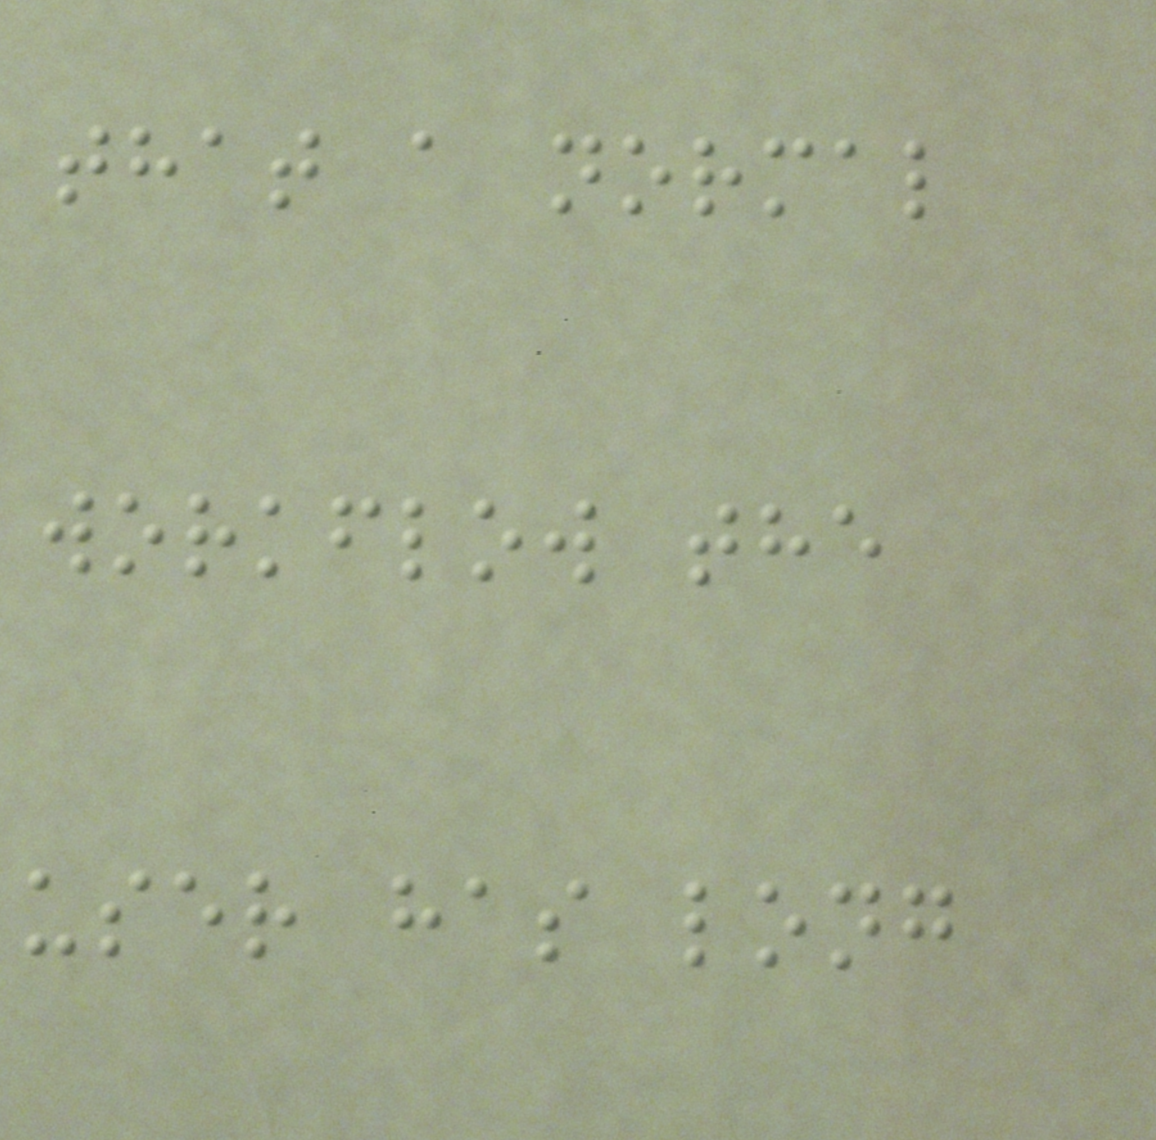that a normal
workflow the
user has long
